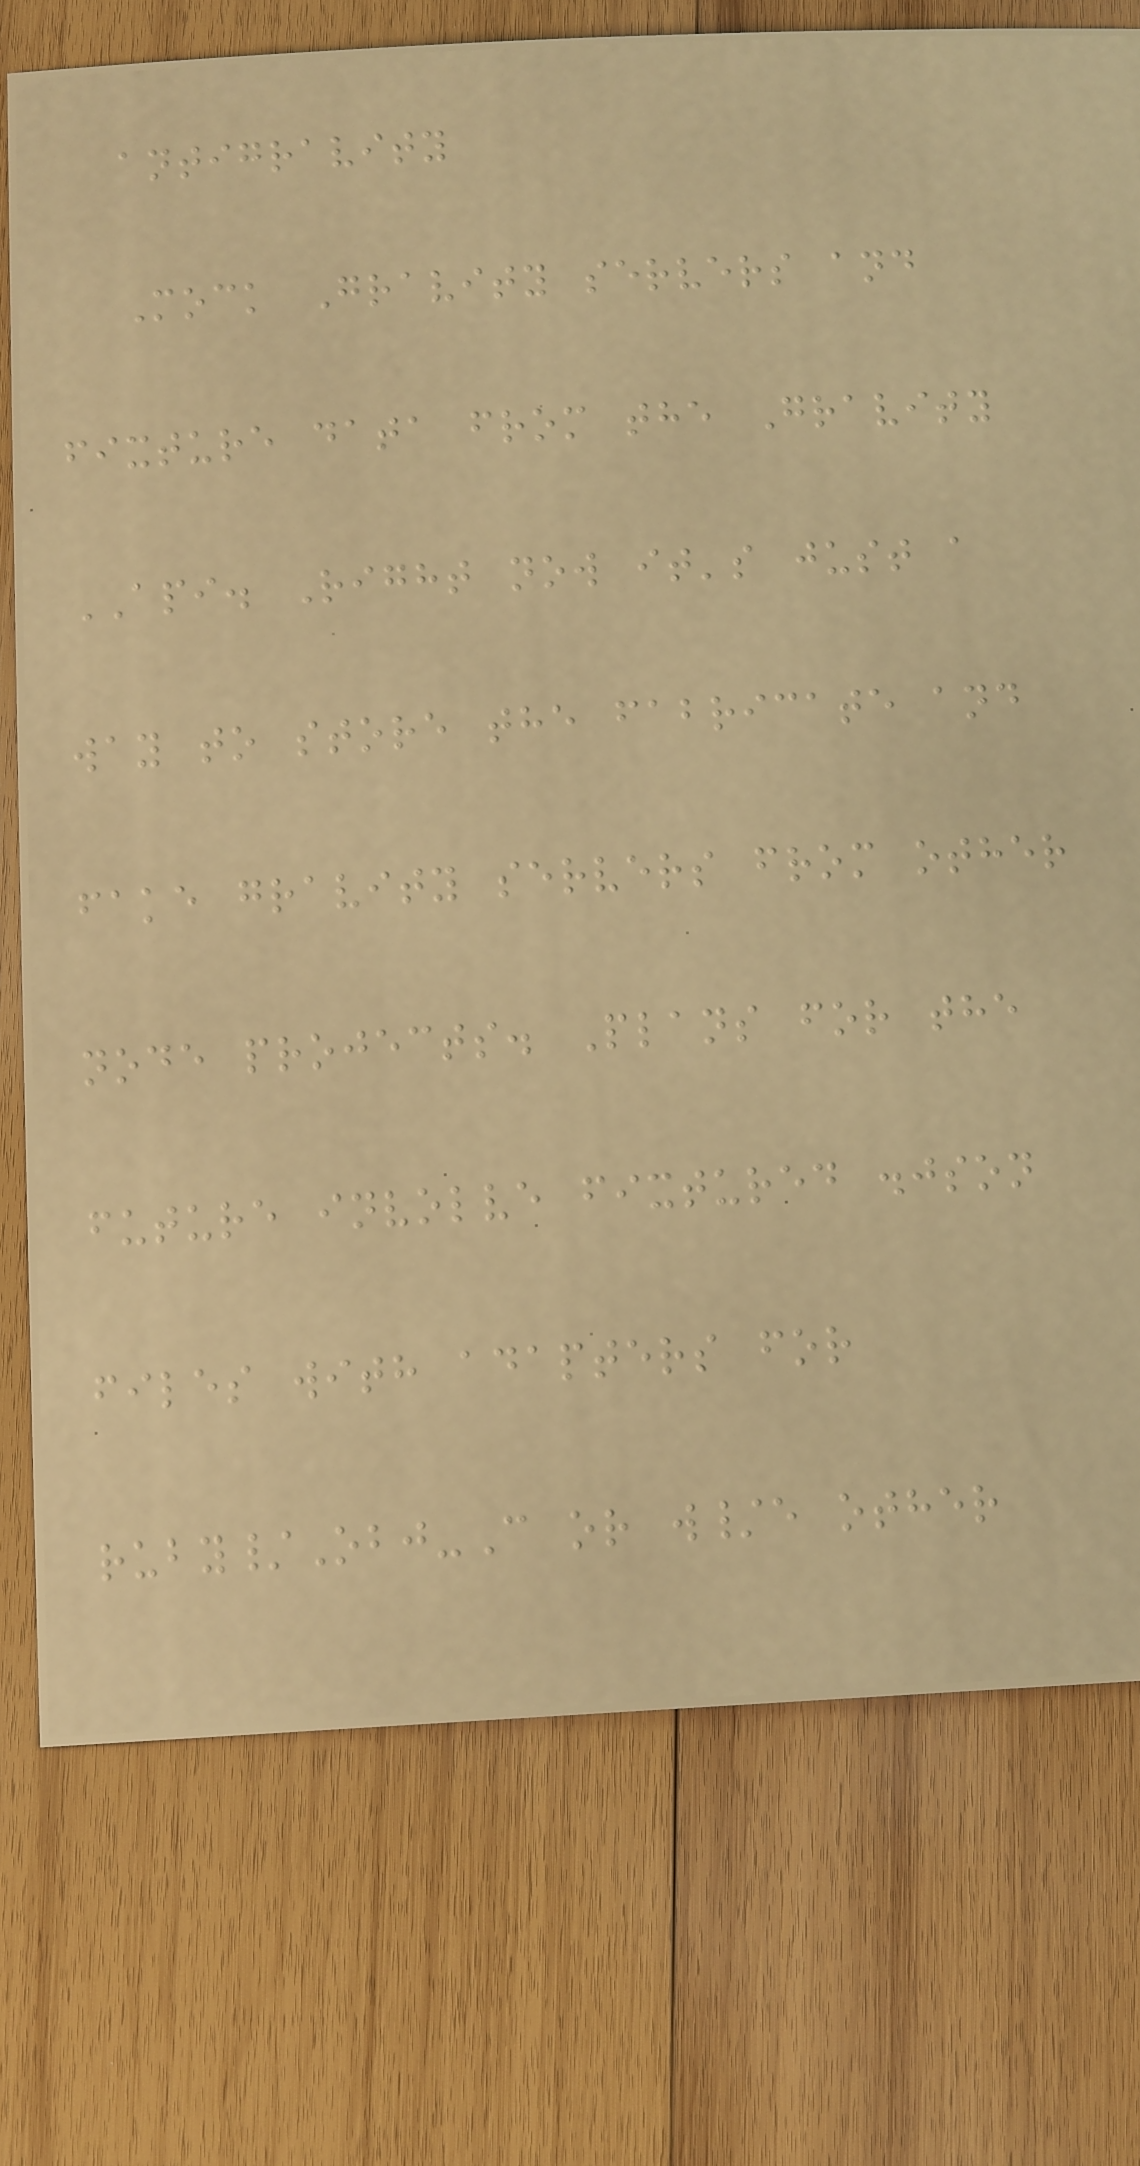antigravity
Mock Gravity servers and
fixture data from the Gravity
API. Right now it's just a
way to store the fabricate and
fake gravity servers from other
node projects. Plans for the
future involve fixtured .json
files with adapters for
ruby/Obj-C or w/e other
